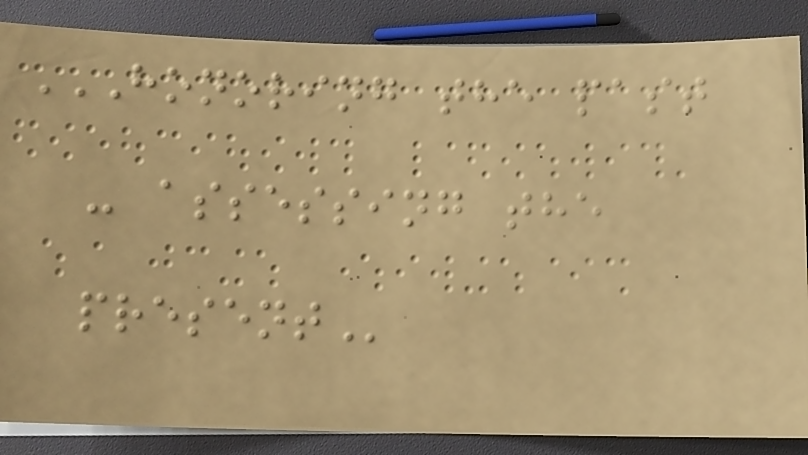HONORING THE PAST
- ASSESSING THE
PRESENT
